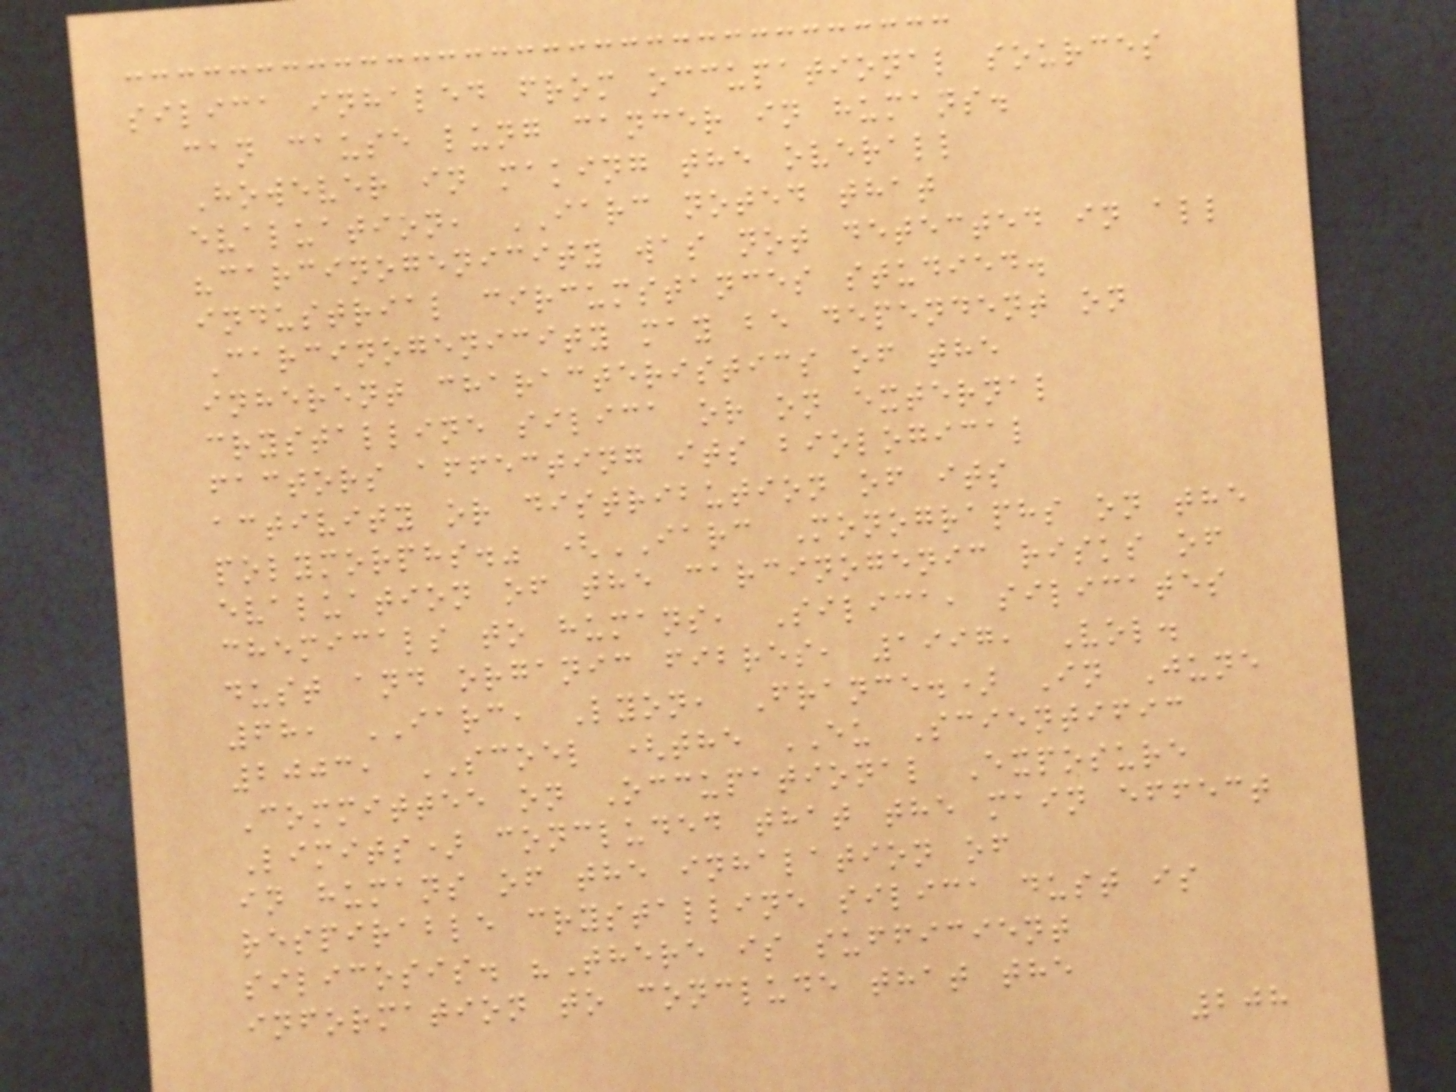silica inhaled from occupational sources
can cause lung cancer in humans.
However in making the overall
evaluation, IARC noted that
"carcinogenicity was not detected in all
industrial circumstances studied.
Carcinogenicity may be dependent on
inherent characteristics of the
crystalline silica or on external
factors affecting its biological
activity or distribution of its
polymorphs." (IARC Monographs on the
evaluation of the carcinogenic risks of
chemicals to humans, Silica, silicates
dust and organic fibres, 1997, Vol.
68, IARC, Lyon, France.) In June
2003, SCOEL (the EU Scientific
Committee on Occupational Exposure
Limits) concluded that the main effect
in humans of the inhalation of
respirable crystalline silica dust is
silicosis. "There is sufficient
information to conclude that the
208
